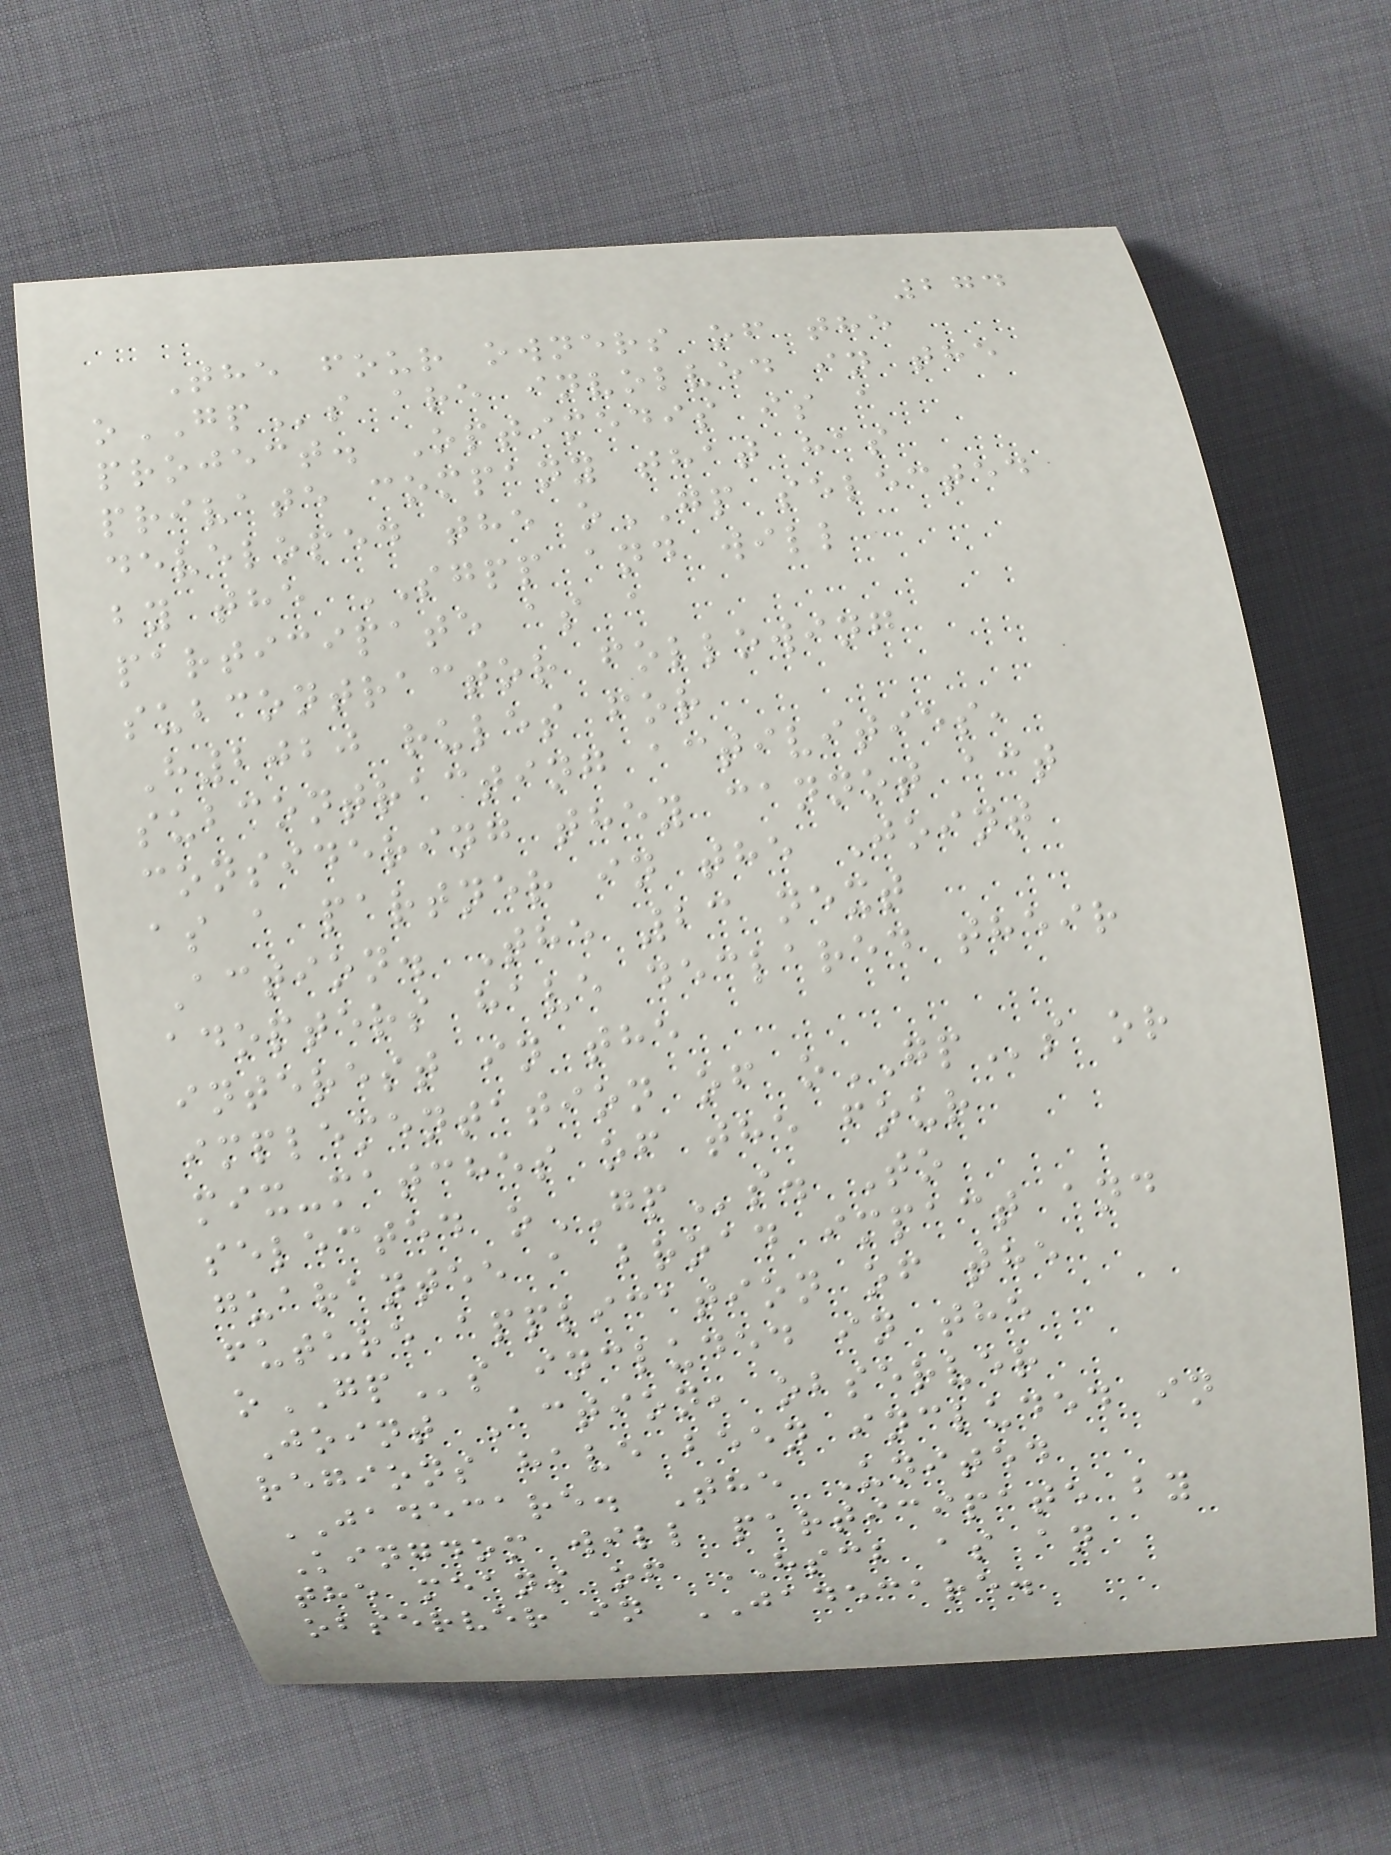274
The four owners of the
oGPs are involved in the
project. Optimedis is a
private company that has
developed the oGP selected
by the SGPP and will
participate as a
subcontractor following
H2020 rules for
subcontracting activities,
considering they cannot act
as a partner in the Joint
Action. The 23 next
adopters have declared their
interest in the
implementation of oGPs or
mix-matches of the four
selected oGPs. To
guarantee a broad impact and
future application of the
oGPs included in the
Joint Action, observer
regions have been included in
JADECARE. The United
Kingdom will participate by
the means of HSCB as an
observer in JADECARE.
